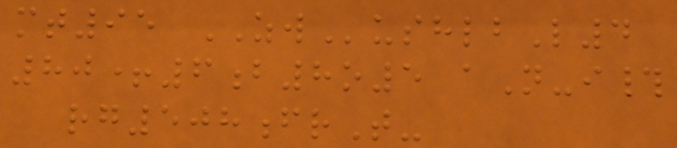mt95 ZWushlbL4
80+6b8o5 aN-i#
rg508frT-
